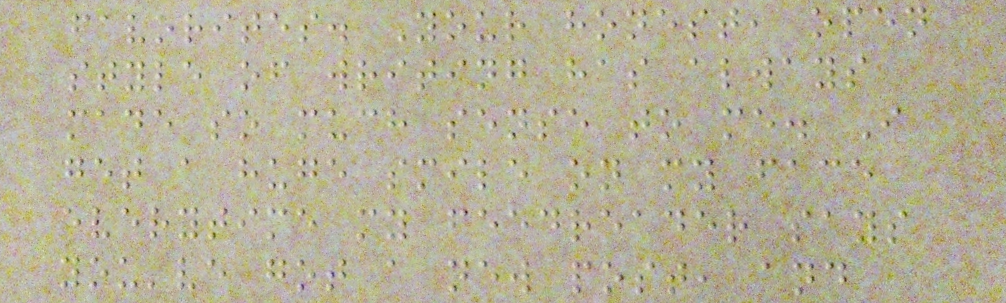favorites. Your honest, open
style of writing has always
made so much sense to me. I
get a huge smile on my face
everytime my feedreader says
you've got a new post, and
